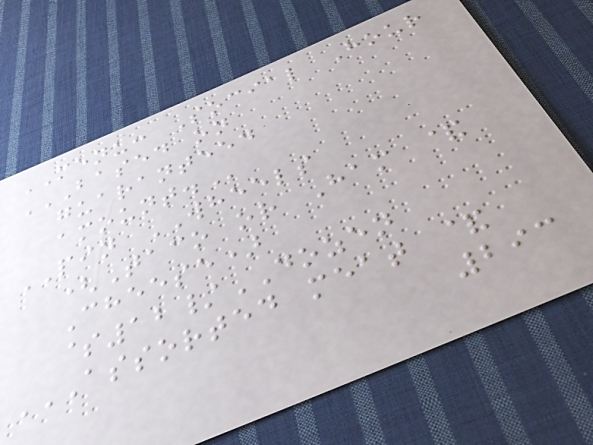MENU: Social Hour
BASED ON
GUARANTEED
AMOUNT.
PIN WHEELS
(Taco or Ham &
Cheese)
$12/DOZEN
ASSORTED MEAT &
293
